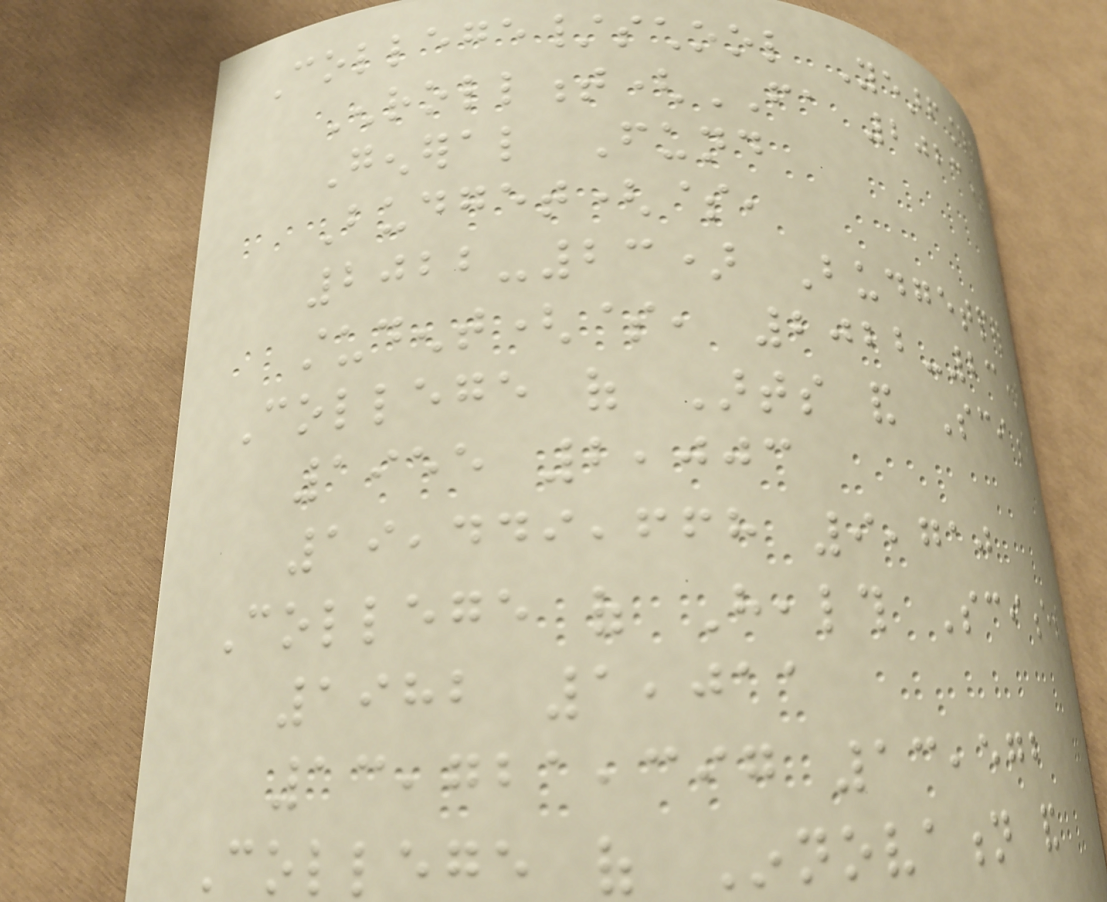College/school Yearfounded
Enrollment(FA 2023)
General Fund
Budget($,
2022-23) Budgetper
student($, 2022-23)
College of Arts and Sciences
1955 2,003
19,449,668 9,710
College of Health Sciences
1982 1,011
13,721,397 13,572
College of Innovation and
